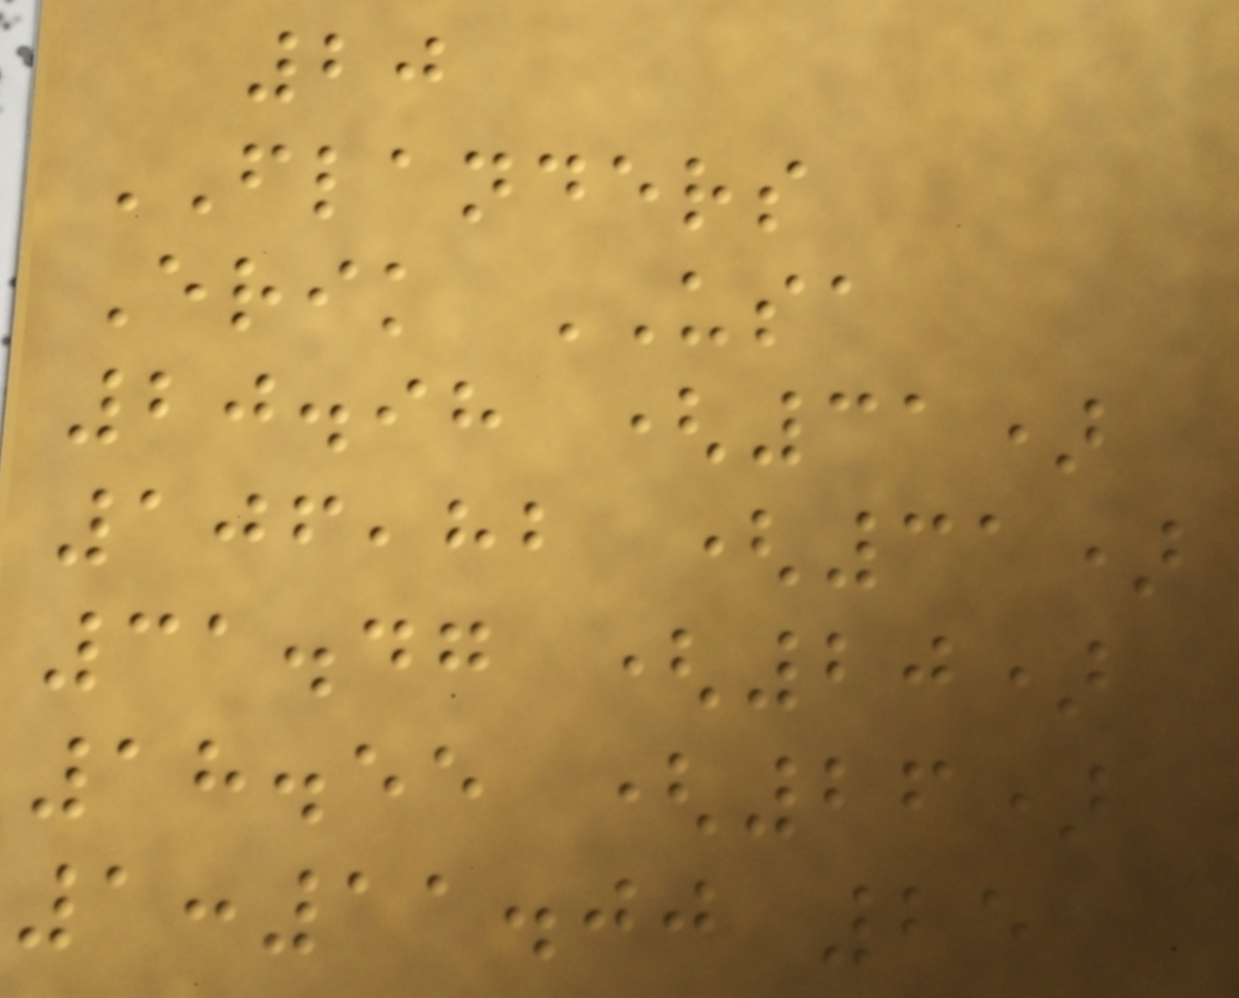20
FLANDERS
Erik USA
20.98 (31)
106,82 (31)
31.47 (20)
18.55 (26)
1:11.00 25
